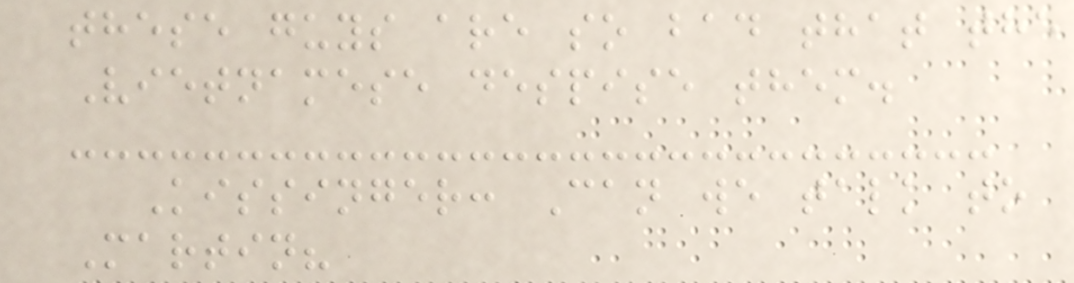these guys are so bad that the
Vietnamese despise them.
Kissinger: Can we talk to
Martin?
